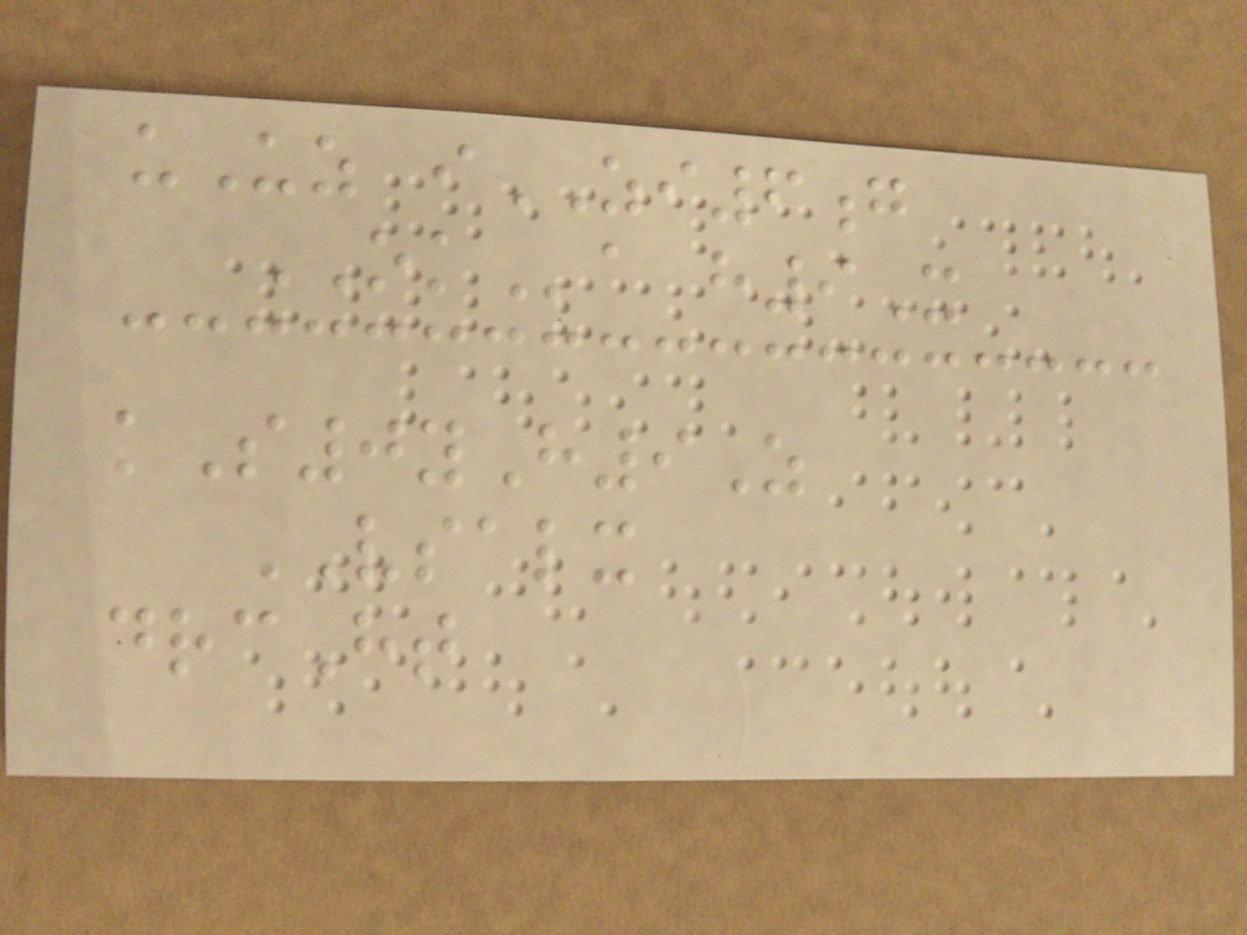uUz iZI6g
OKa h9X
kS0yH9Z
VSALX
drcHt
